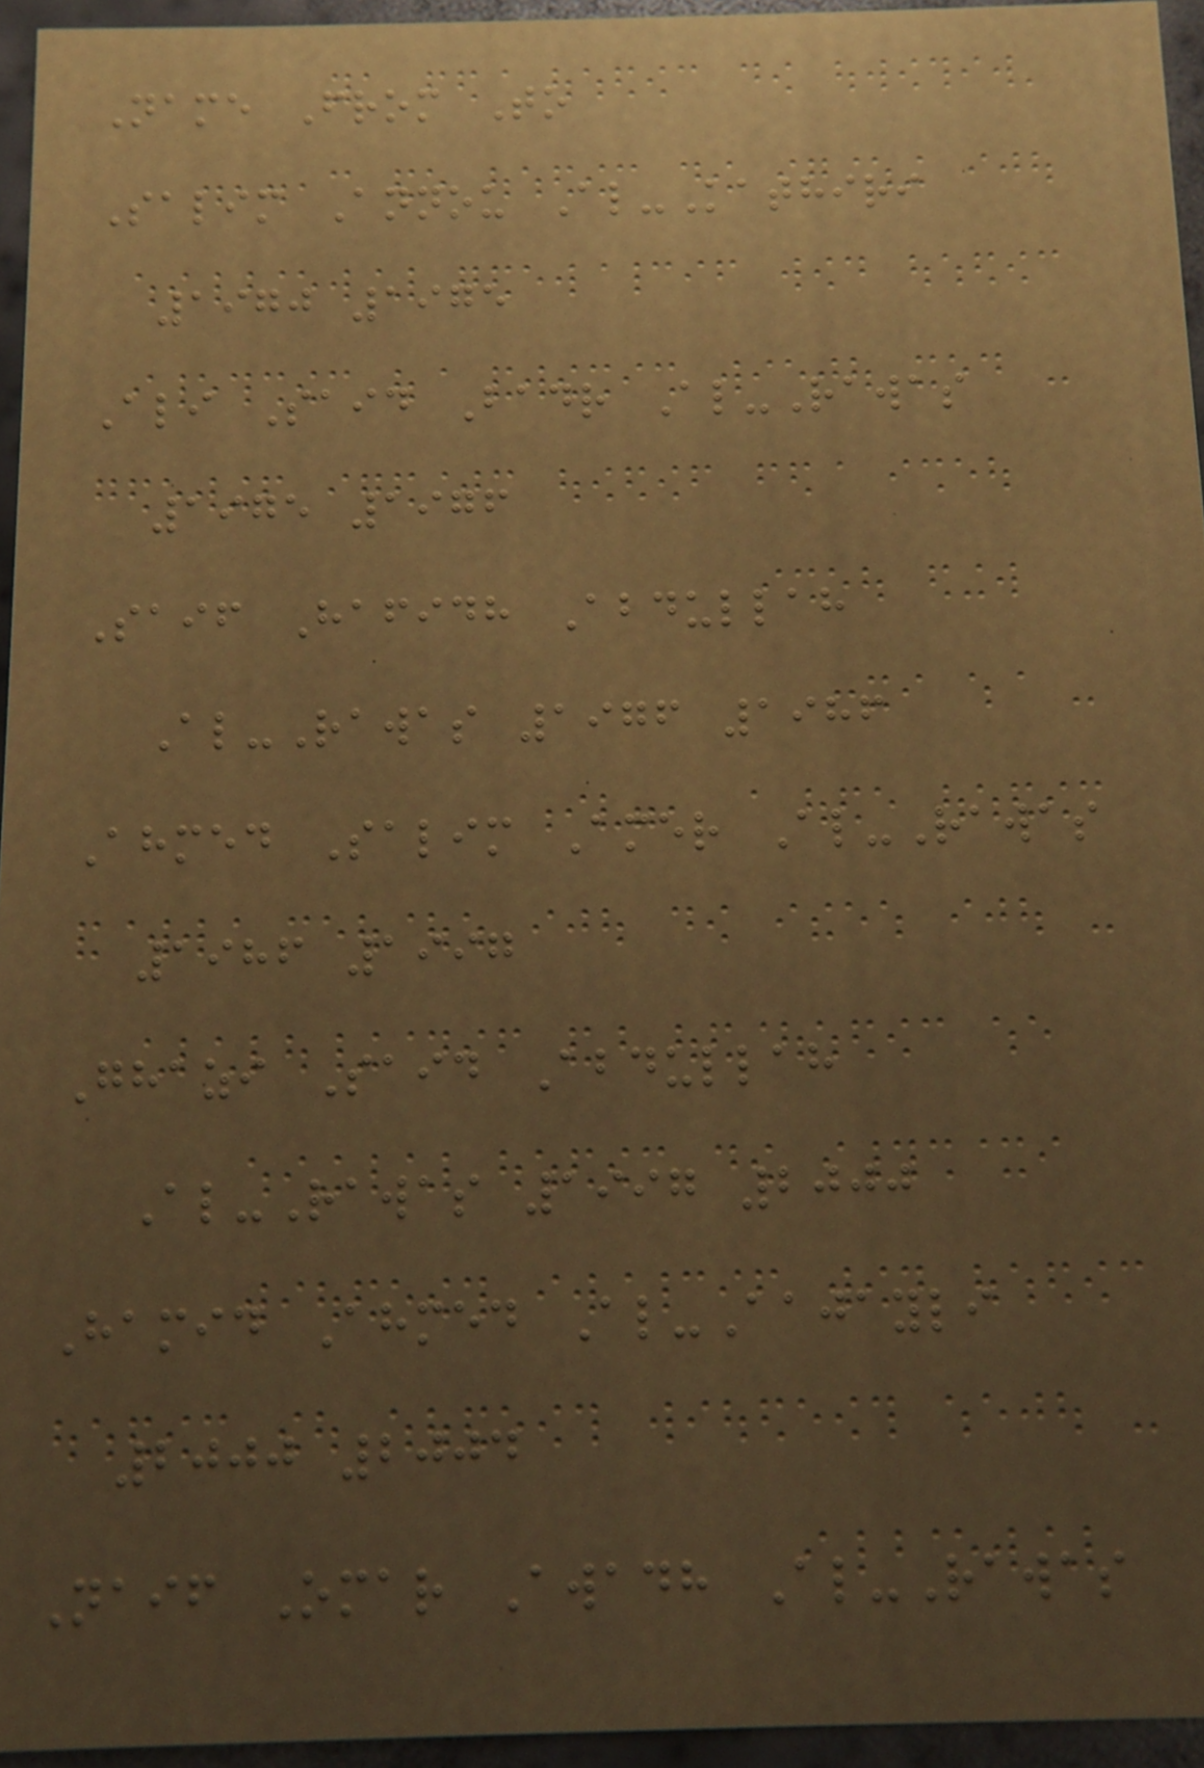Name From To
Salim Annou Al-Kathiri
1970 1975
Ali Said Badr Al-Rawas
1975 1976
Saif Hafidh Abdullah
Al-Rawas 1976 1986
Ahmed Salim Amer Al-Rawas
1986 1997
Ghazi Said Abdullah
Al-Rawas 1997 2000
Hamid Ahmed Al-Aajayli
2000 2004
Naif Omar Awadh Al-Rawas
